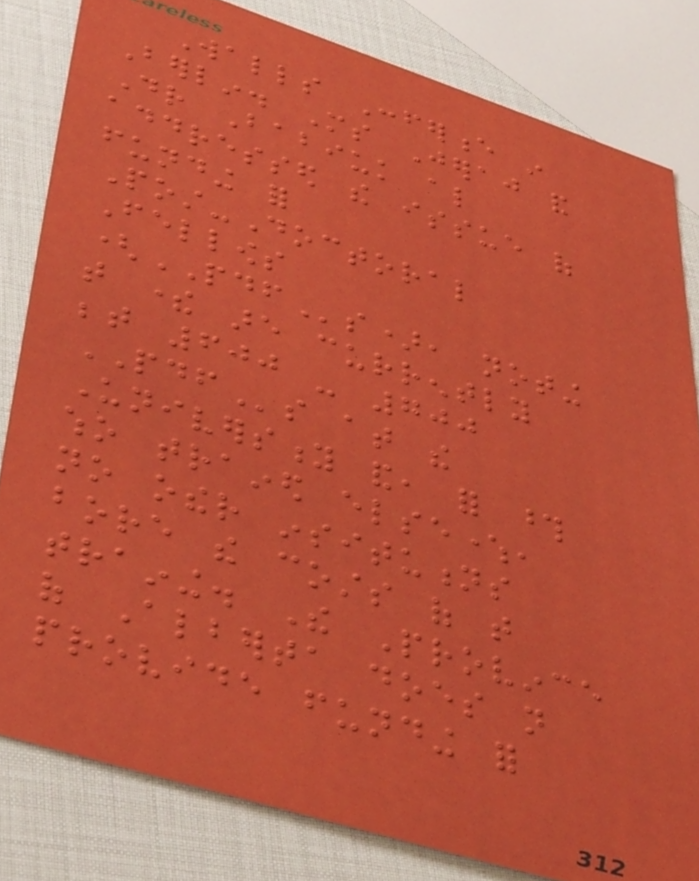Walls Conference in
Berlin. Ms Jeraj and
Dr Babiuk also
addressed the issue of
funding for
Post-Doctoral
Fellows
(PDFs), noting
that there are currently
between 600 - 700
PDFs at the
University and, for those
who trained elsewhere,
no other insitutions
bore the costs of that
training. The Province
of Alberta does not
provide funding for
